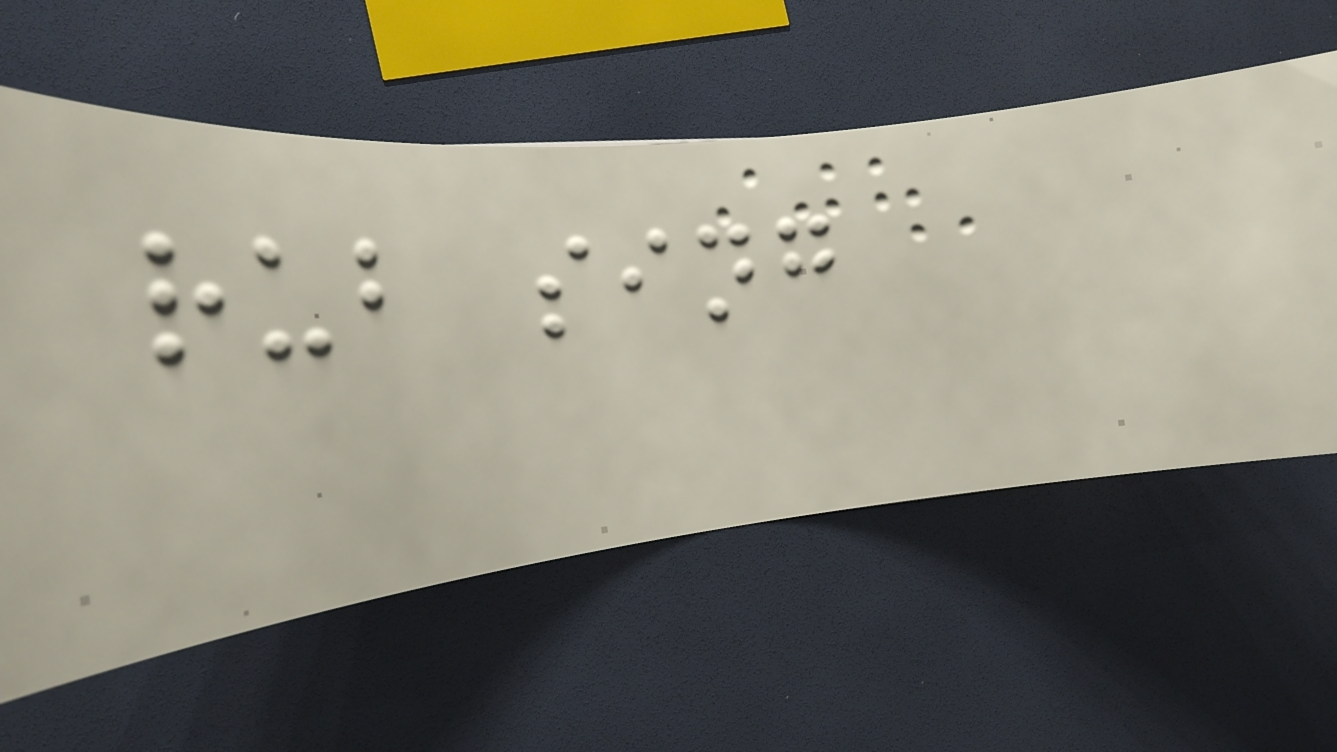rub sing
